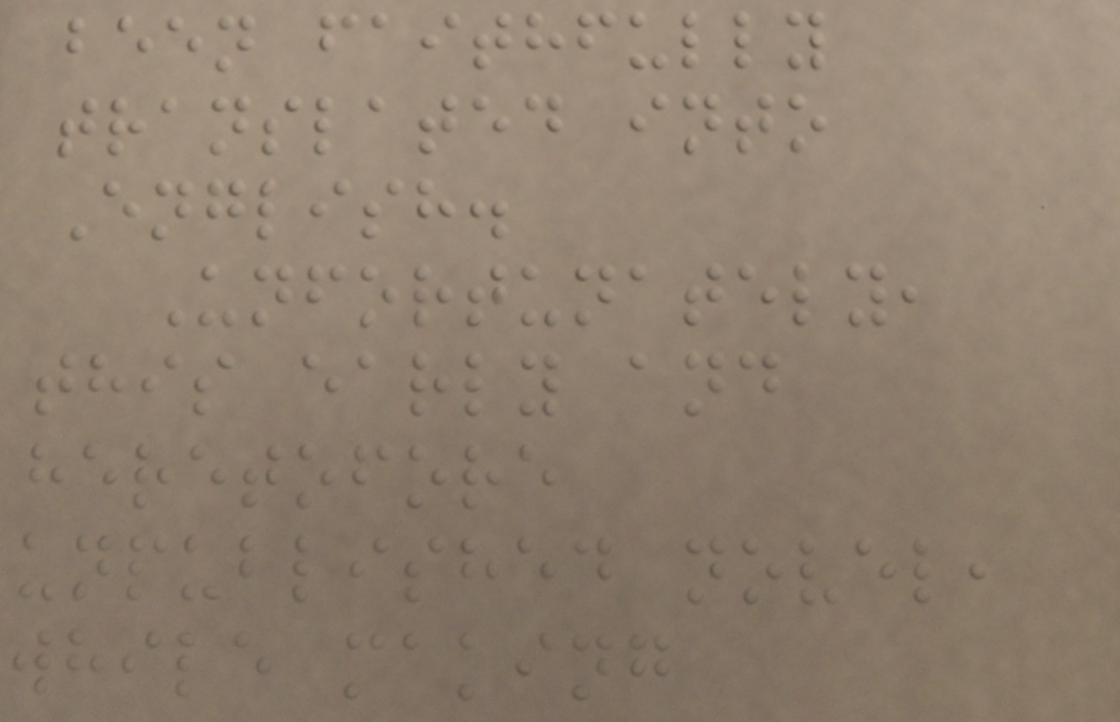been faithfully
translated into
English.
Unfortunately,
this early and
heretofore
unpublished novel,
while making
